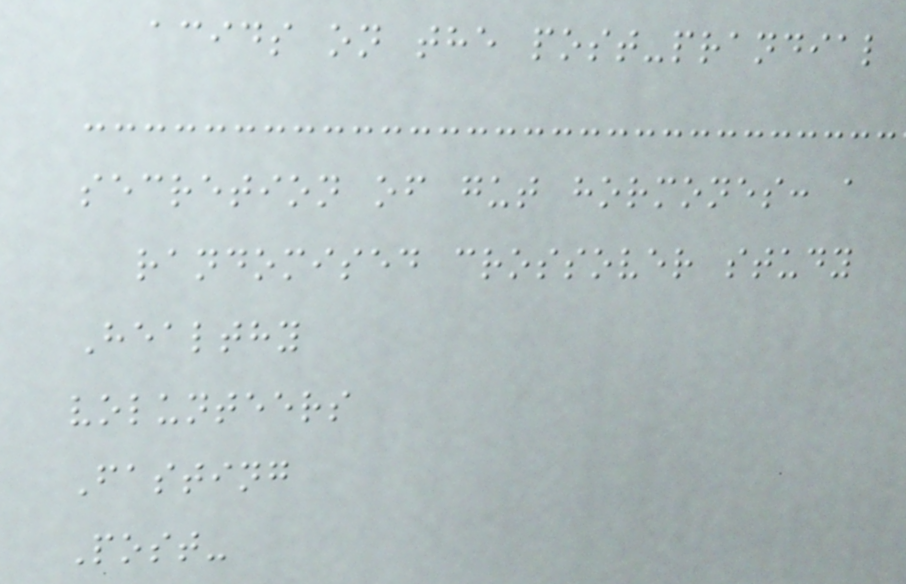acids on the post-prandial
secretion of gut hormones: a
randomised crossover study
Healthy
volunteers
Fasting
Post-
